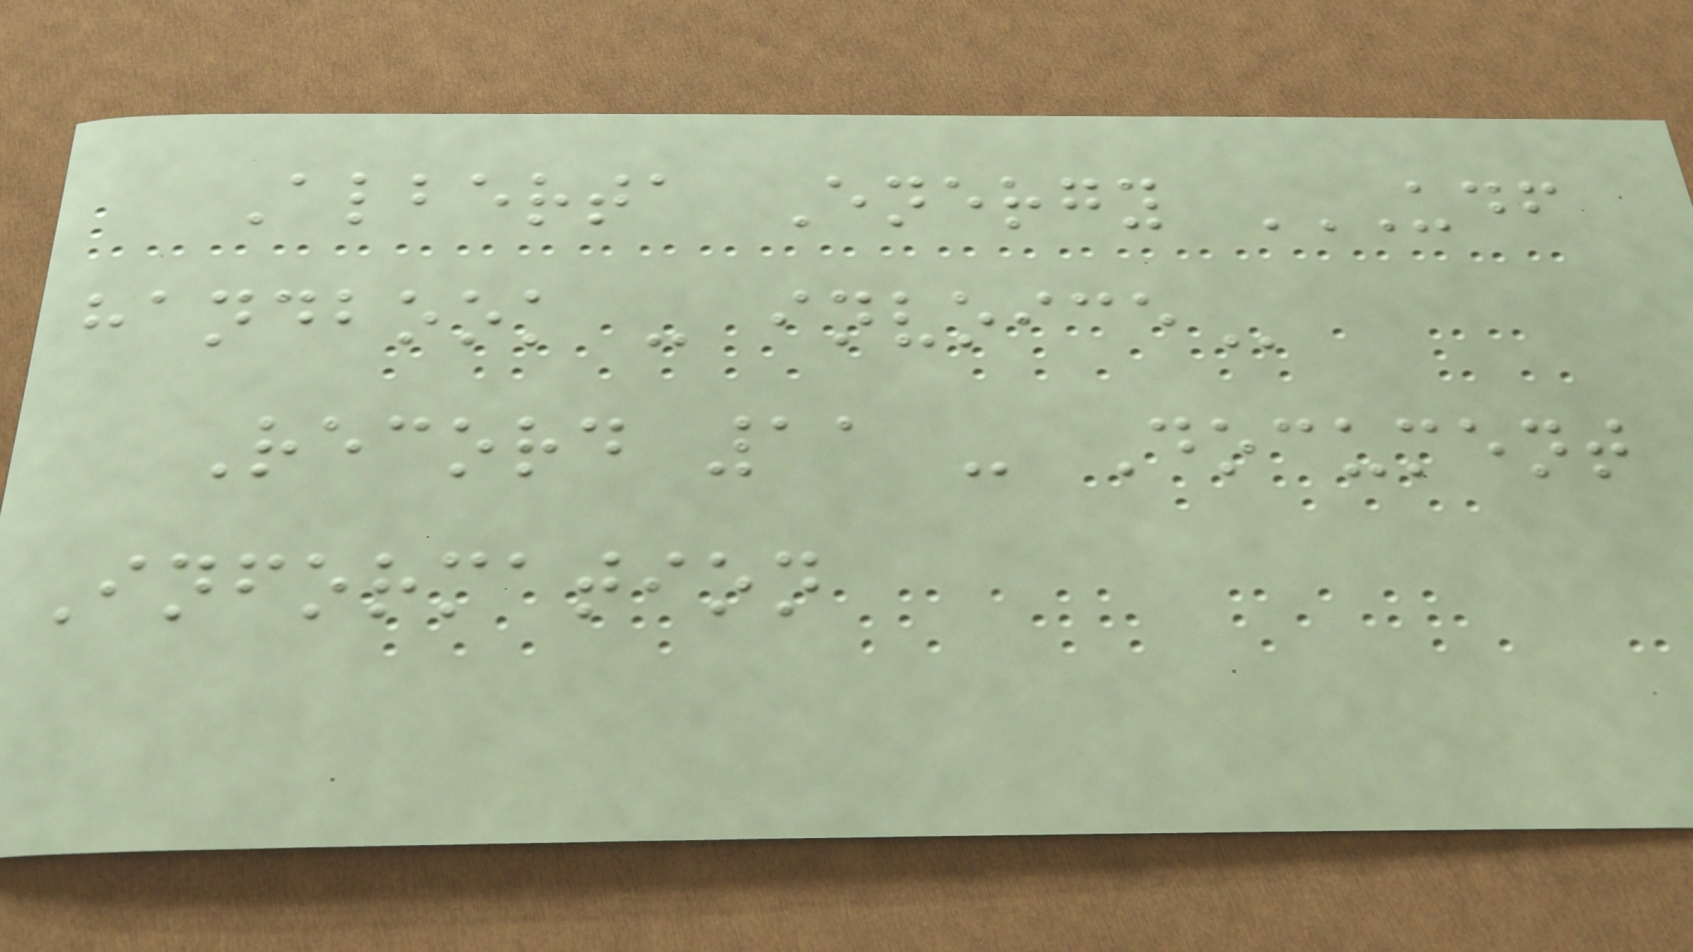Alberta Energy UDF
HANDBOOK - INVOICE
Record 11 - Document
Information
